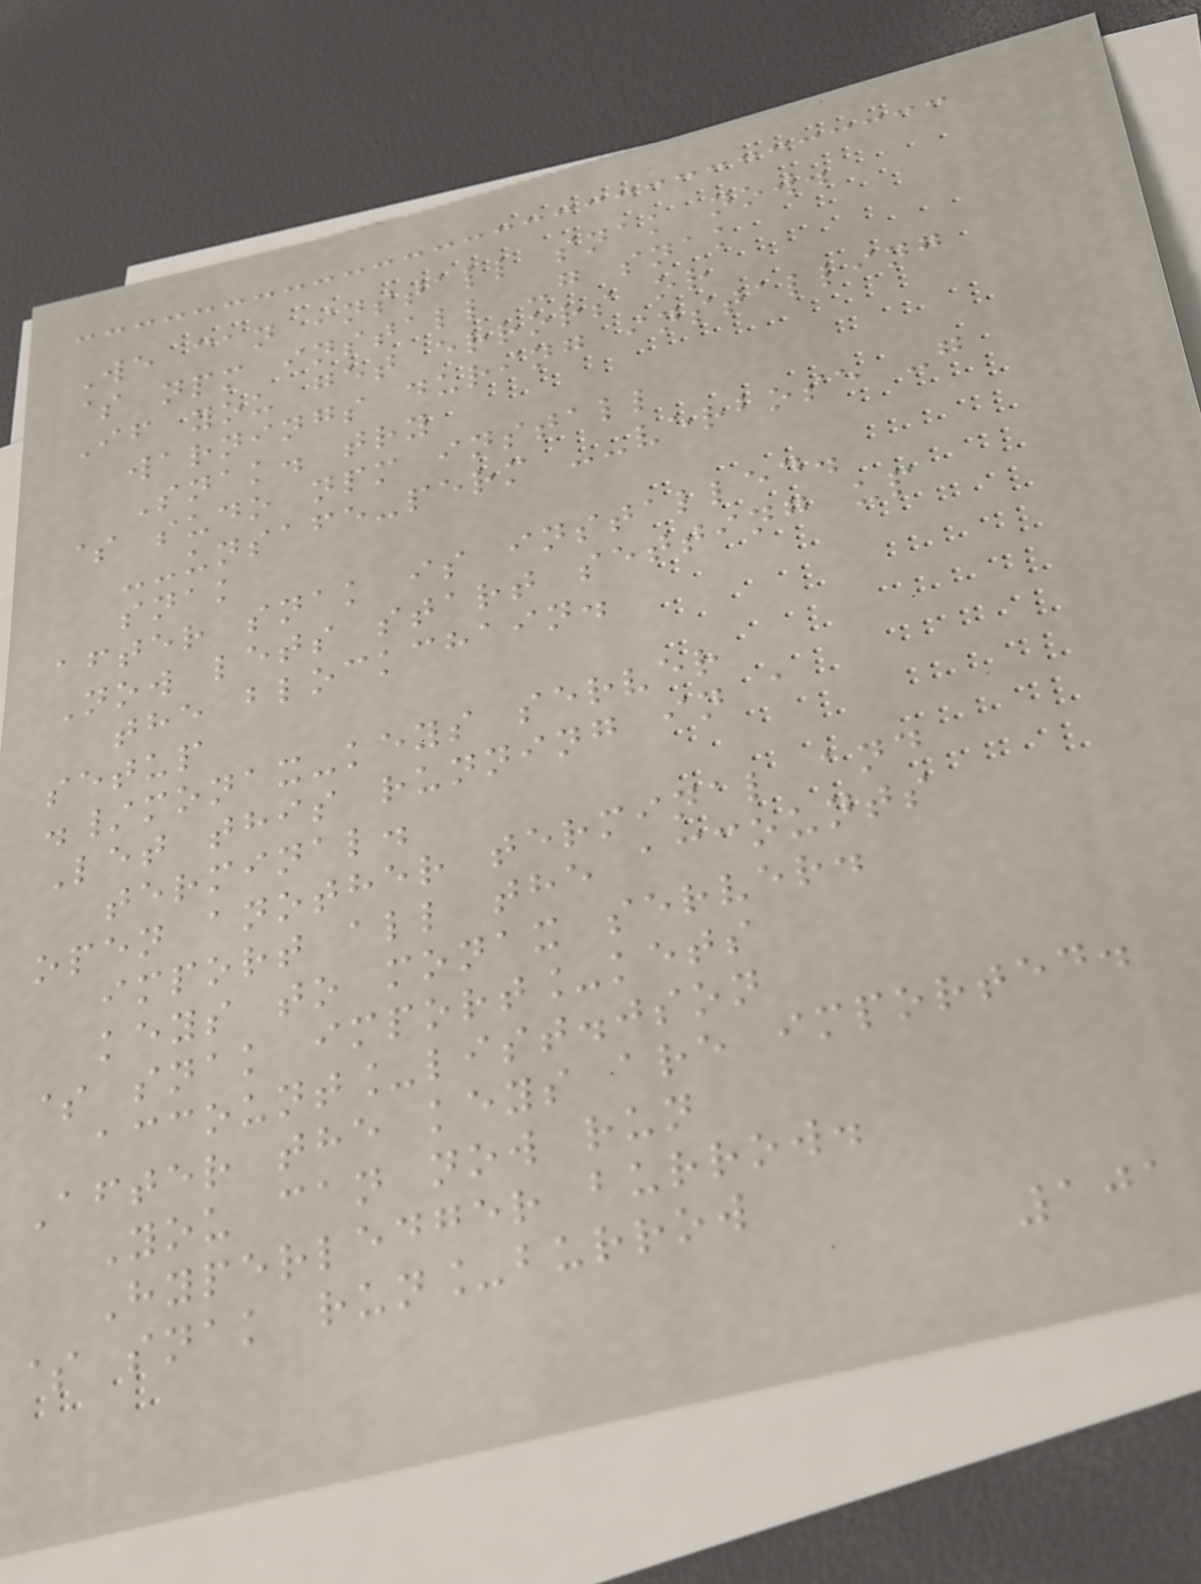We can install snak now.
$ npm install -g snak
If you get errors or
warnings during installing
Snak. try
$ sudo npm install
--unsafe-perm --verbose -g
snak
after snak is installed.
Now lets start setting up
the blockchain.
setup
./monax-keys server
Let this running in a
terminal.
open another terminal and
import all the accounts
keys to monax server.
$ snak import_kets
account_list.json
After the keys are imported.
You can now run
Hyperledger burrow.
$ snak run_burrow
101
